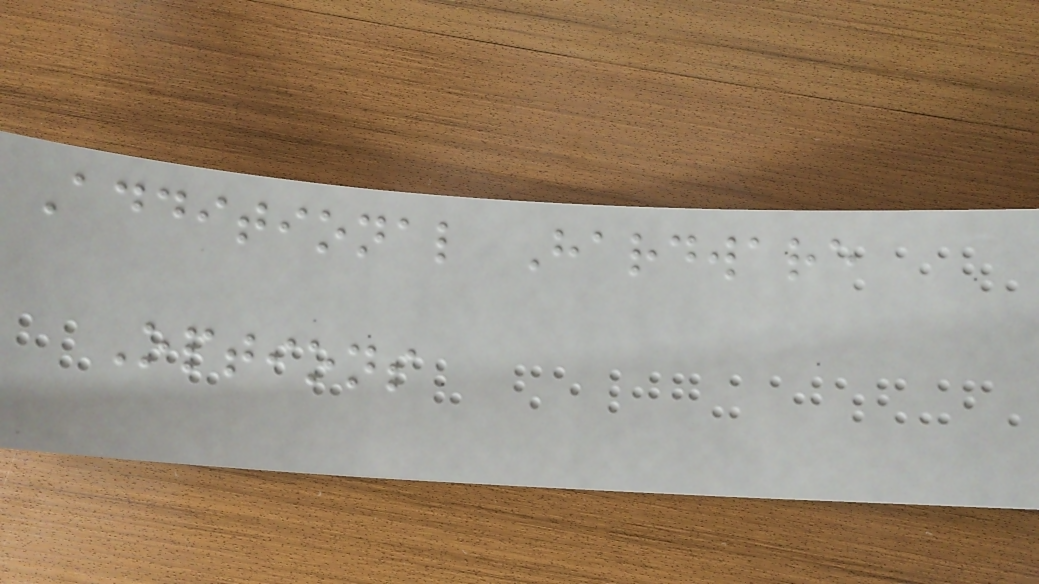Additional Hardware
Options
